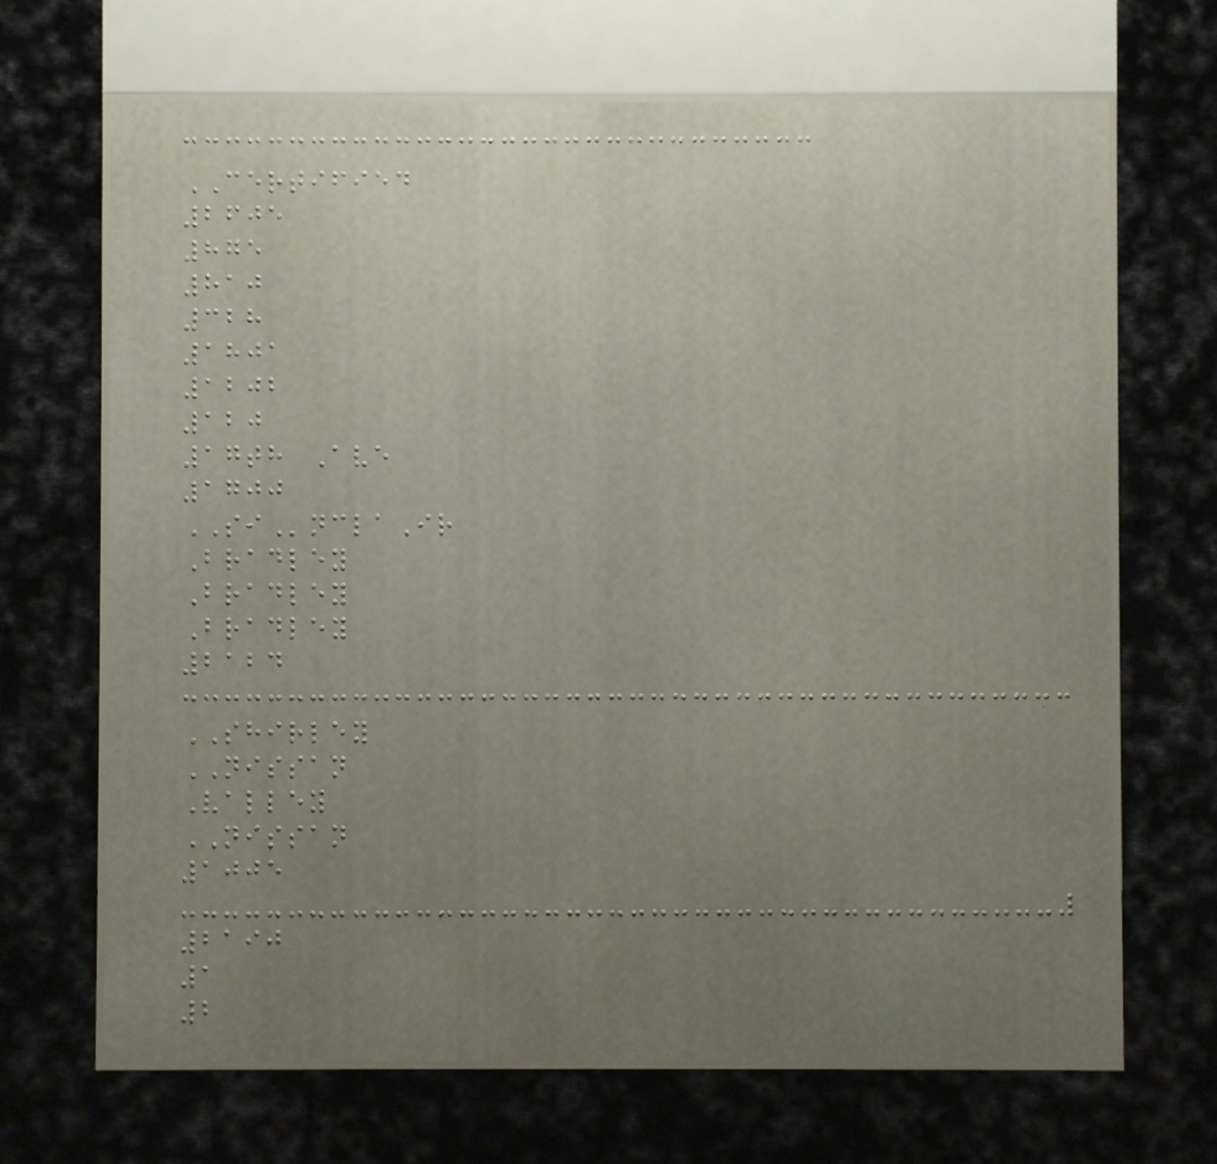CERTIFIED
2605
875
810
328
1801
1202
120
17th Ave
1700
SInclaIr
Bradley
Bradley
Bradley
2124
SHIRLEY
NISSAN
Valley
NISSAN
1005
2190
1
2
